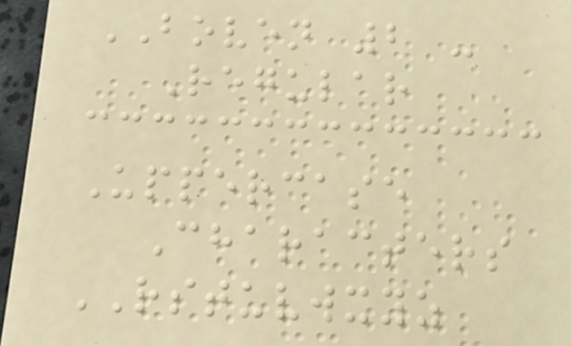BOVEN 2 -
Regular
Uppercase
Characters
RSTUVWXYZ
